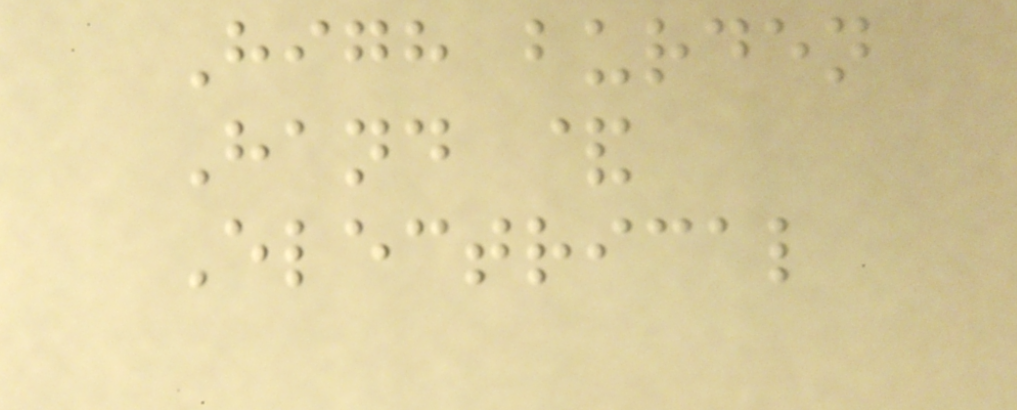High burden
Hand &
Electrical
